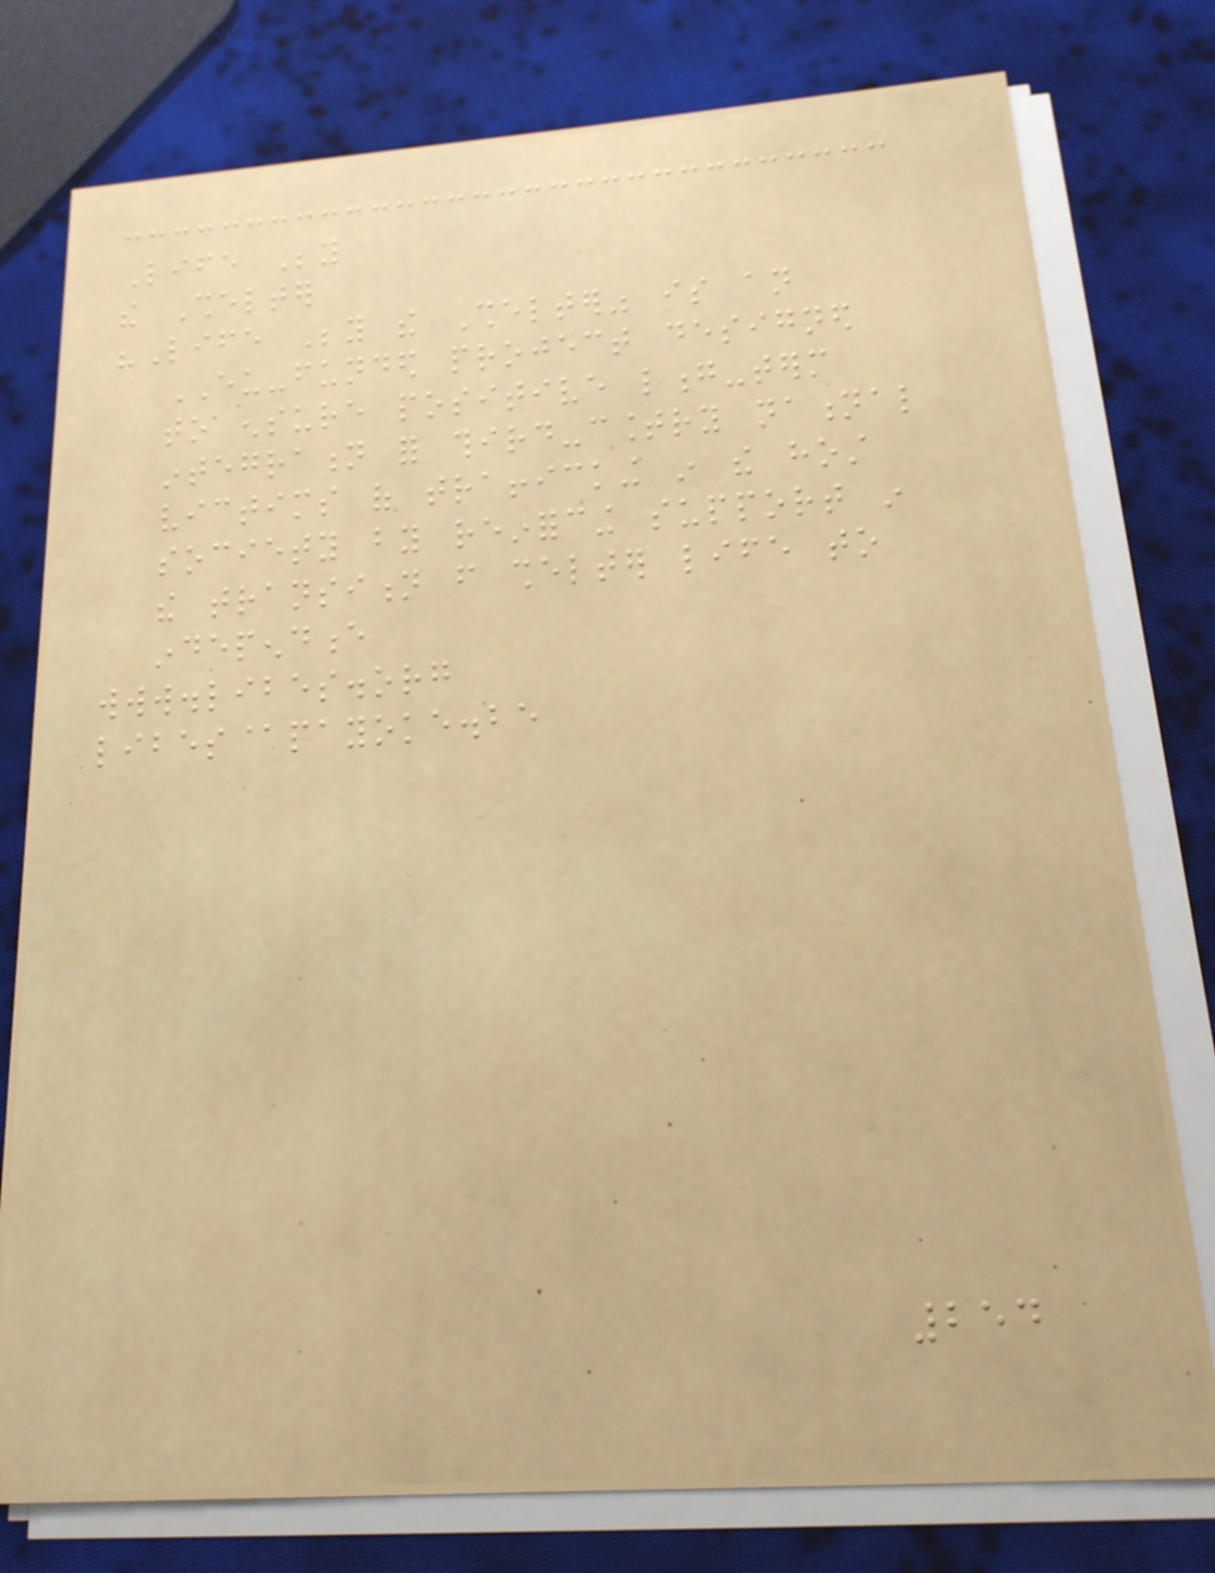Life Beyond
the Shelter
"Life Beyond the Shelter" is an
EU-funded project designed
to ensure positive long-term
integration for third-country national
victims of trafficking in the host
society by reinforcing support in
the transition from shelter life to
independence
www.libes.org
libes@payoke.be
254
